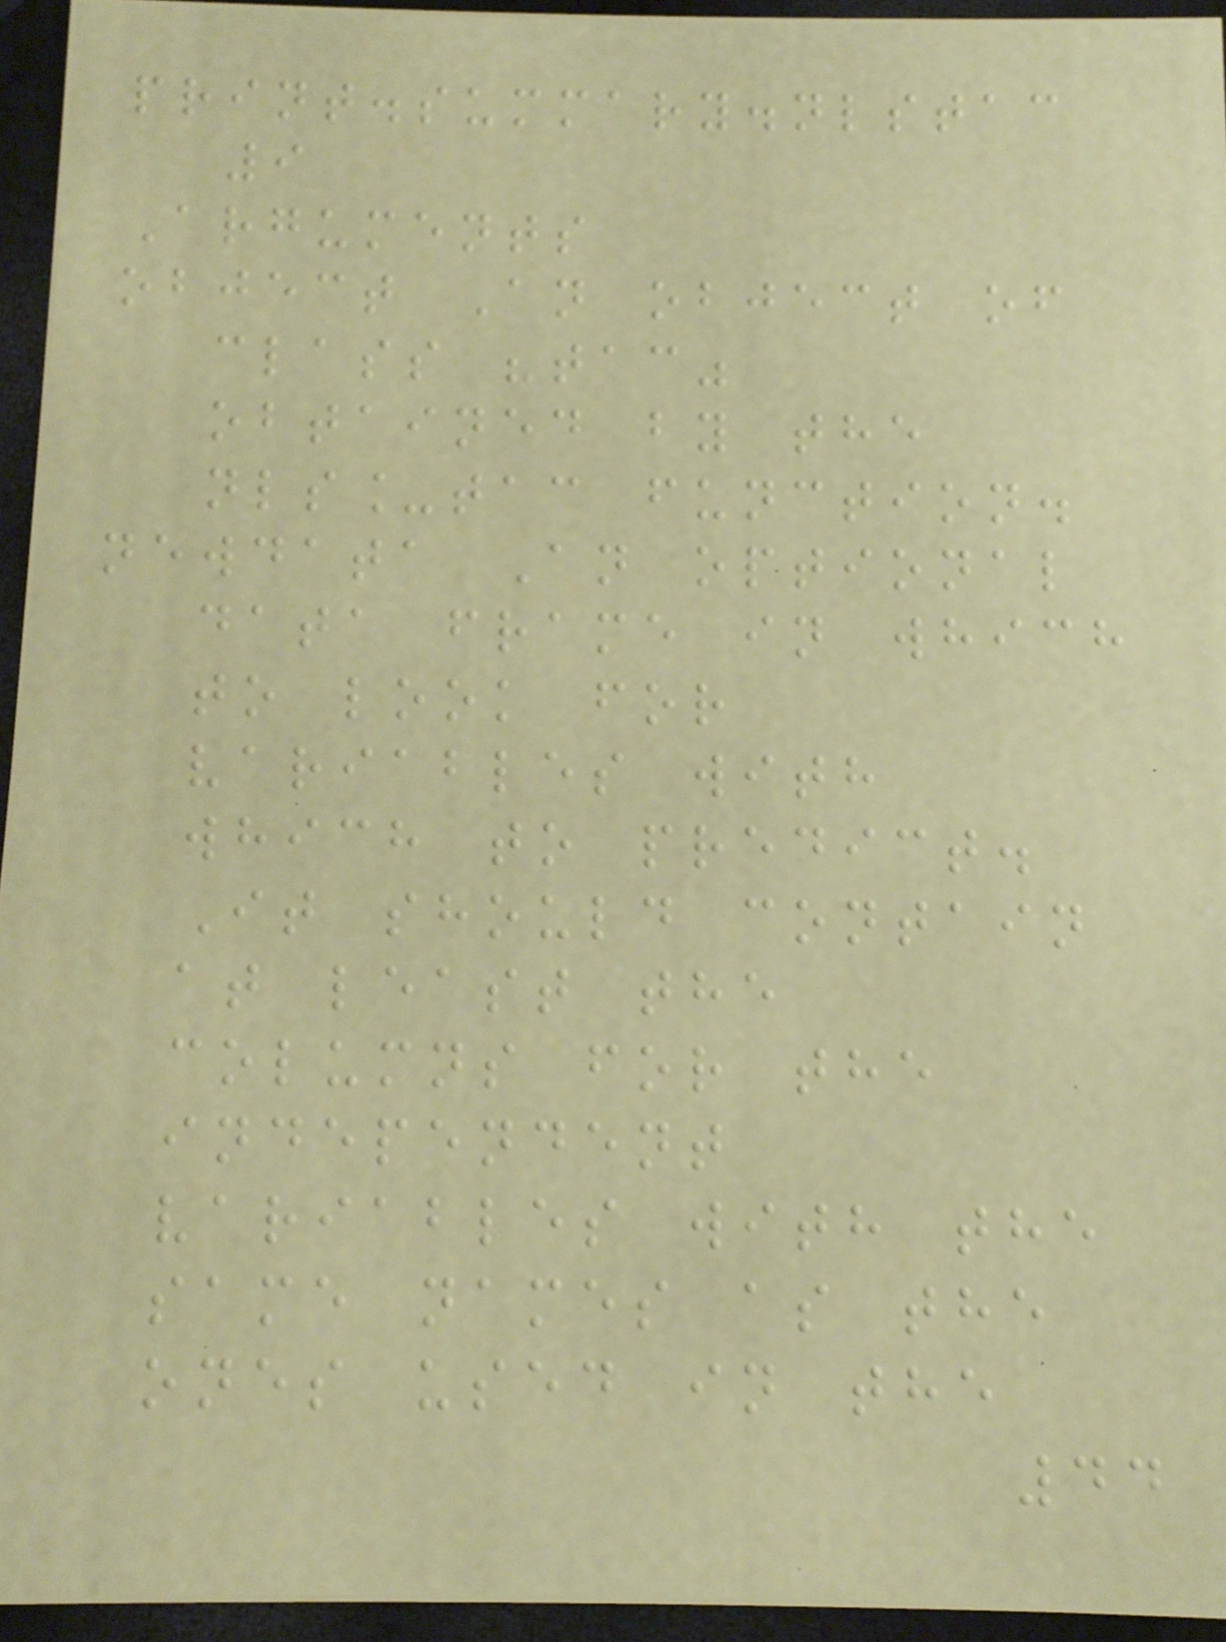print.summary.nlstac
9
Arguments
object An object of
class "tac"
obtained by the
nls_tac function.
newdata An optional
data frame in which
to look for
variables with
which to predict.
It should contain
at least the
columns for the
independent
variables with the
same names as the
ones used in the
44
